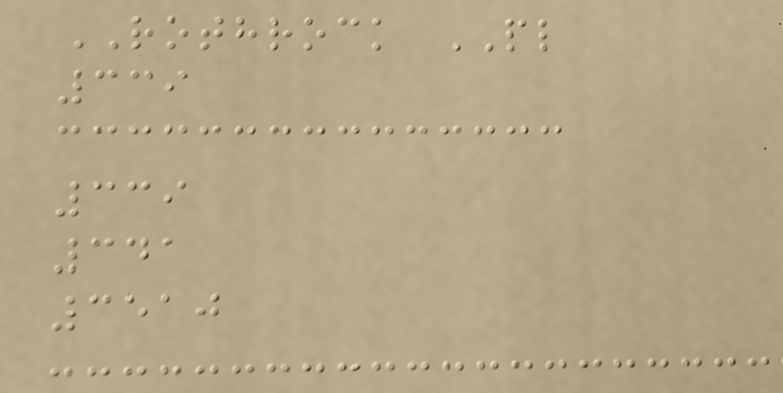ROTHROCK PL
339
339
341
3510
